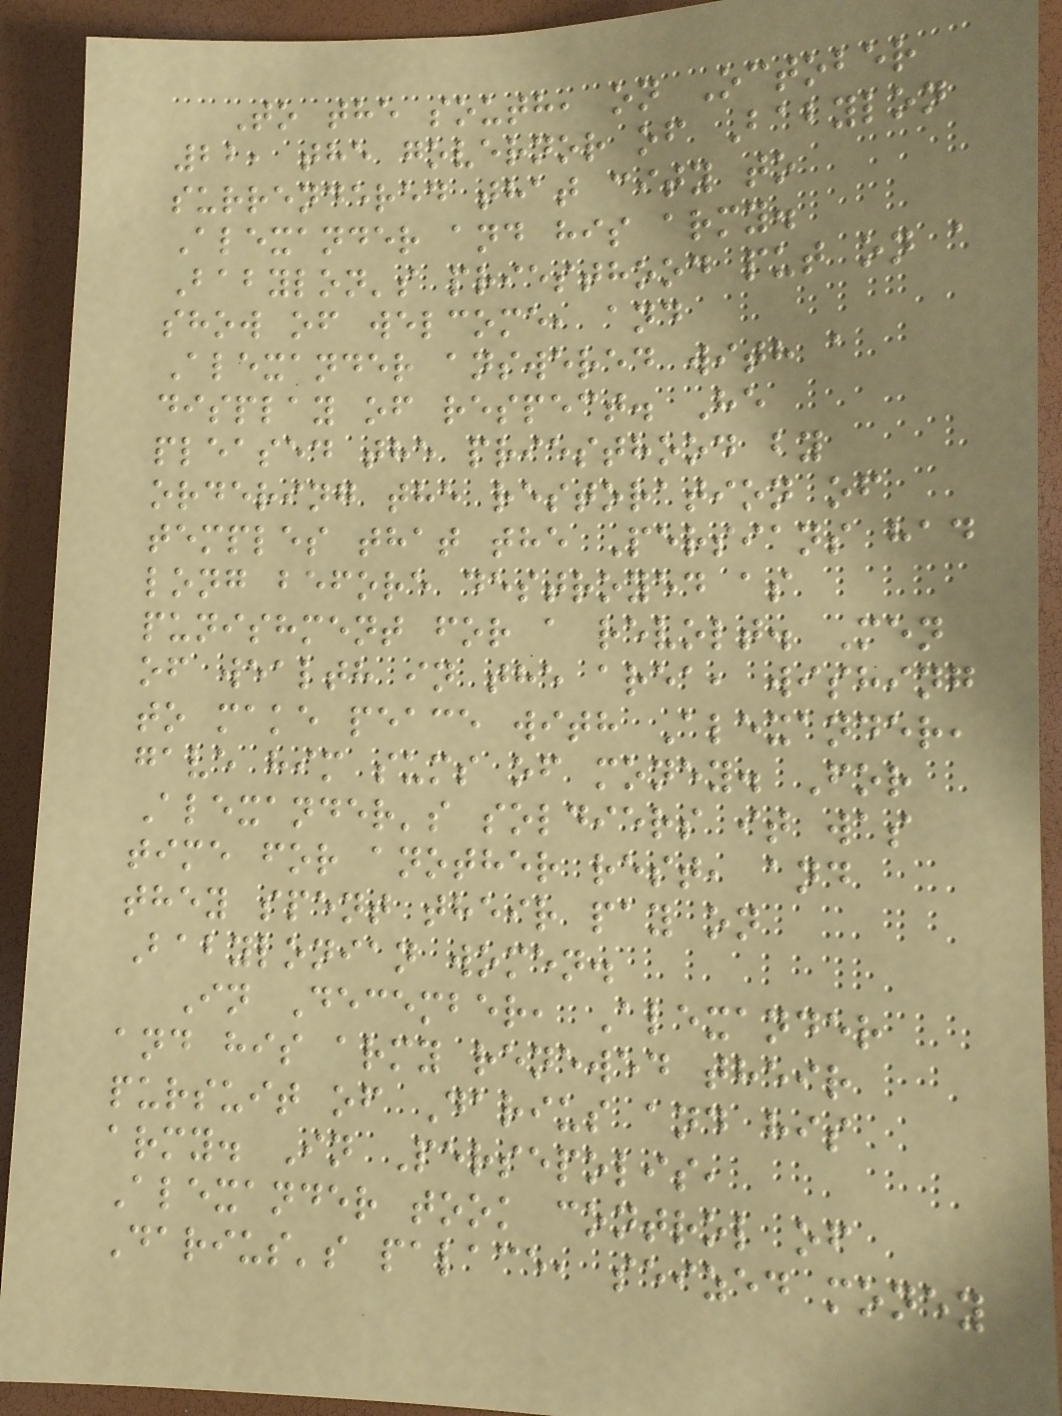To the south, on October
22, the governor of Babylon
surrendered that city to
Alexander and his army.
Babylon's priesthood put on a
show of welcome, and
Alexander answered with a
display of respect. He
pleased the priesthood by
ordering the restoration of
temples that the Persians had
long before destroyed as
punishment for a revolt. Men
of wealth in the area, wishing
to make peace with Alexander,
gave him sums of money. For
Alexander's soldiers it was
time for another rest, and
they spent their pay on
Babylonian women.
In December, Alexander
and his army renewed their
pursuit of Darius and his
army. In Persepolis,
Alexander took control of
Darius's palace, seized money
